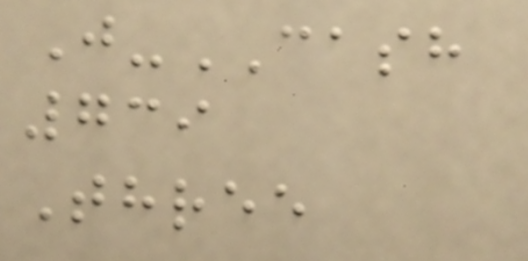J-CASH
739
Three
